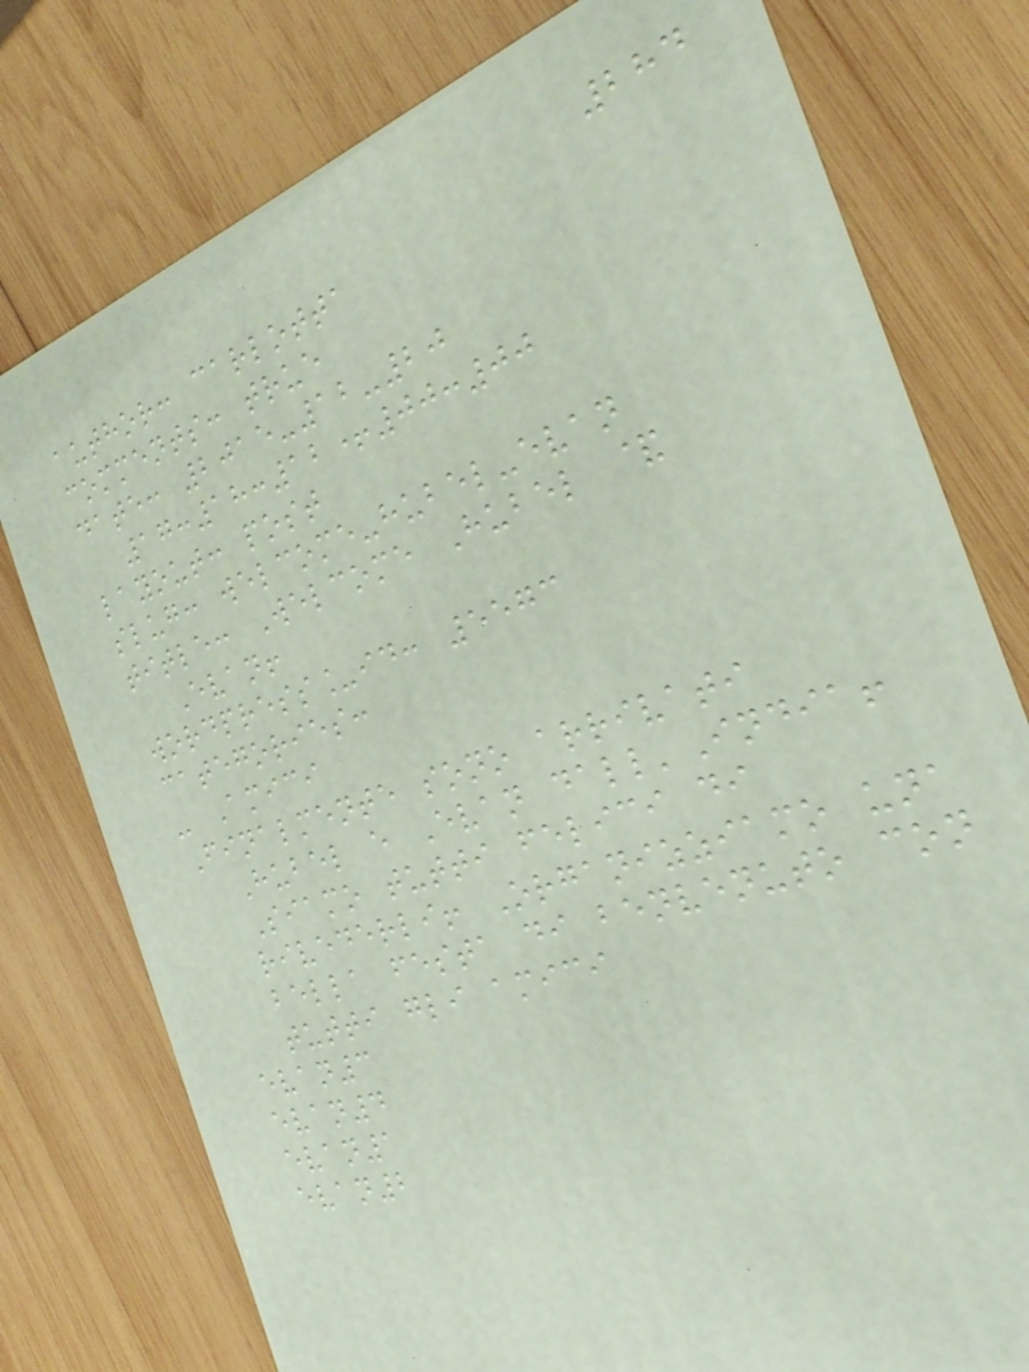284
author: carlotta
comments: true
date: 2015-12-20
17:18:12+00:00
layout: post
slug: welcome-hubel-evan
title: Welcome Hubel &
Evan!
wordpress_id: 5573
categories:
- Amici
Finalmente sono arrivati
Hubel e Evan dall'India!
Siamo tutti felici di
rivederli! Organizziamo una
bella festa di benvenuto con
tutti gli amici
evan3
evan4
evan1
evan2
